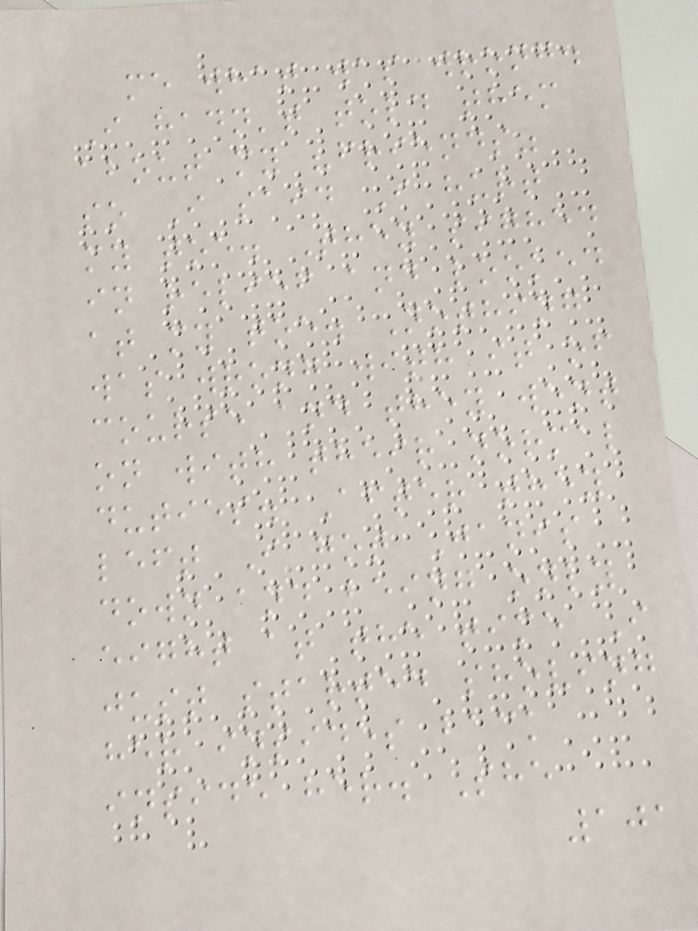me what was wrong.
I hadn't told them
about my "friends"
so I said I hurt
my toe. They sighed
in relief and looked
at my toe. Nothing
was wrong with it of
course and they went
on with their normal
duties. After they
left I got Janis
down and being only
eight at the time I
just started shoving
her insides back
inside her. She
101
